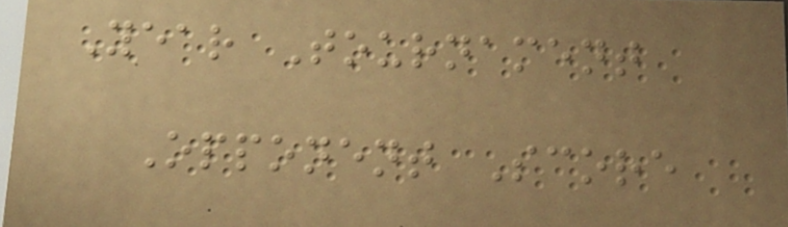Year Tournament
Opponent Score
